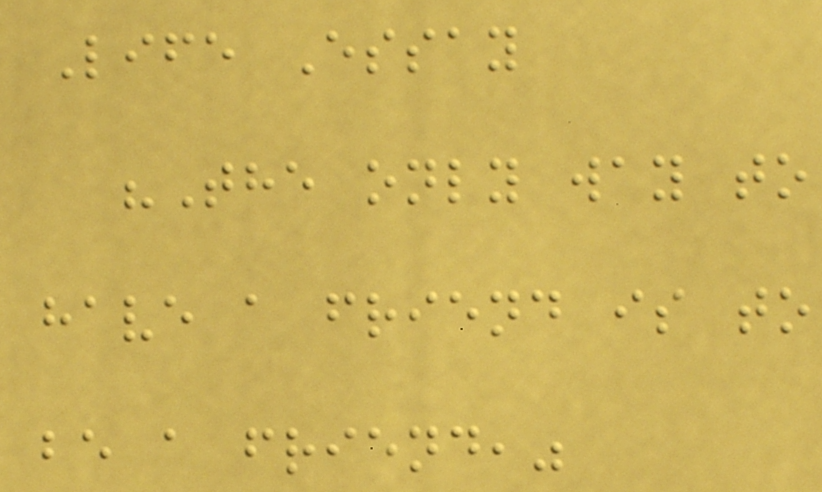Life Essay
"The only way to
have a friend is to
be a friend,"
